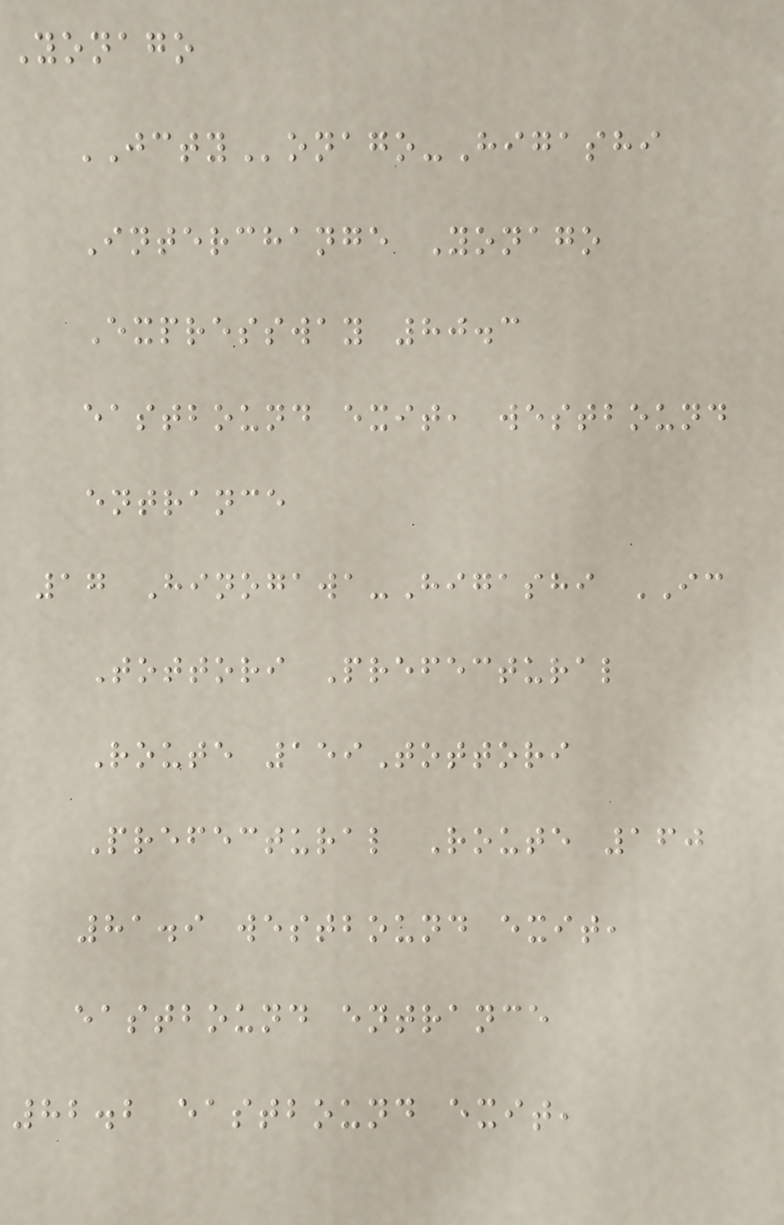Yonago
JCTYonago-Higashi
Interchange Yonago
Expressway 80.3
eastbound exit, westbound
entrance
17 Hinogawa-Higashi IC
Tottori Prefectural
Route 159Tottori
Prefectural Route 160
81.9 westbound exit,
eastbound entrance
82.2 eastbound exit,
